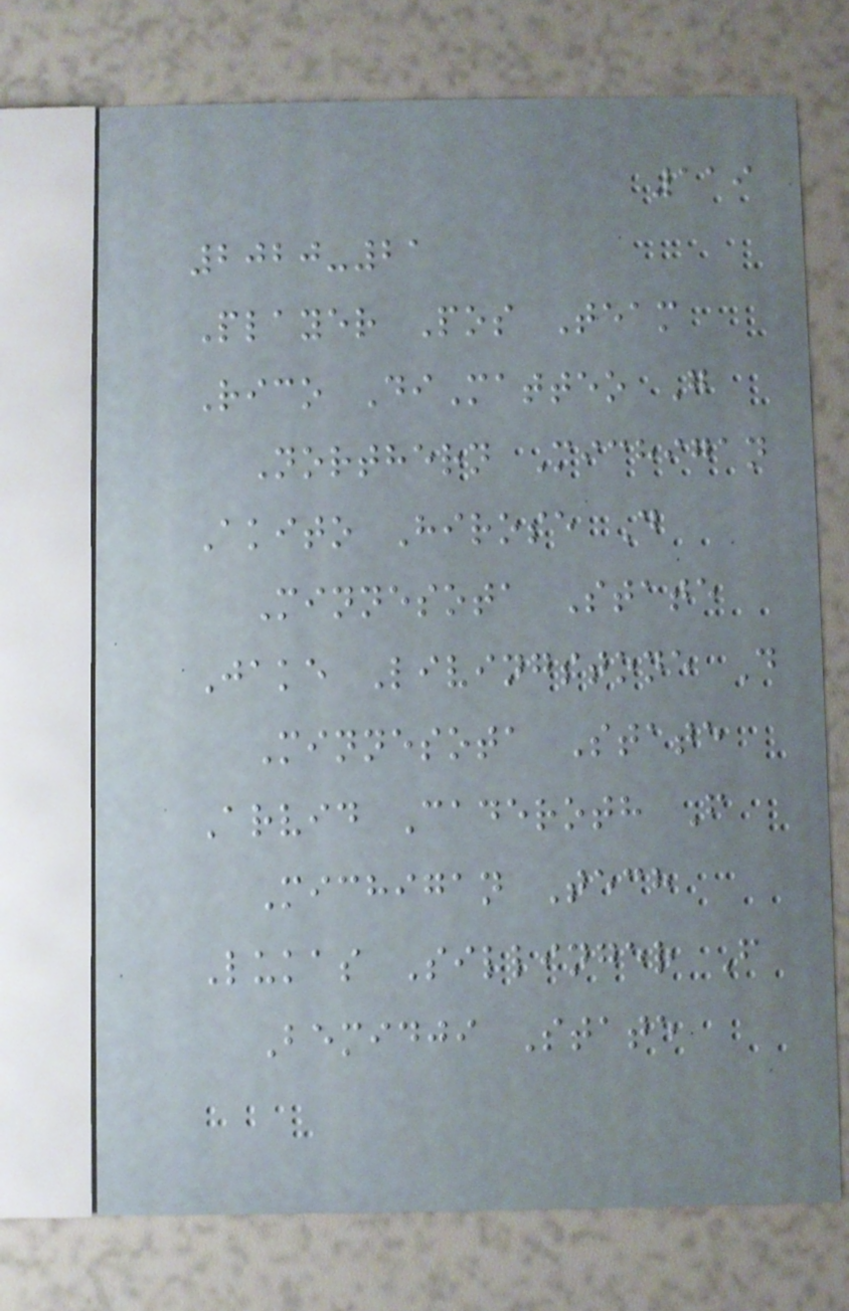119
2020-21
Player Pos Team
Rico DiMatteo G
Northern Michigan
Akito Hirose D
Minnesota State
Jake Livingstone D
Minnesota State
Arvid Caderoth F
Michigan Tech
Lukas Sillinger F
Bemidji State
